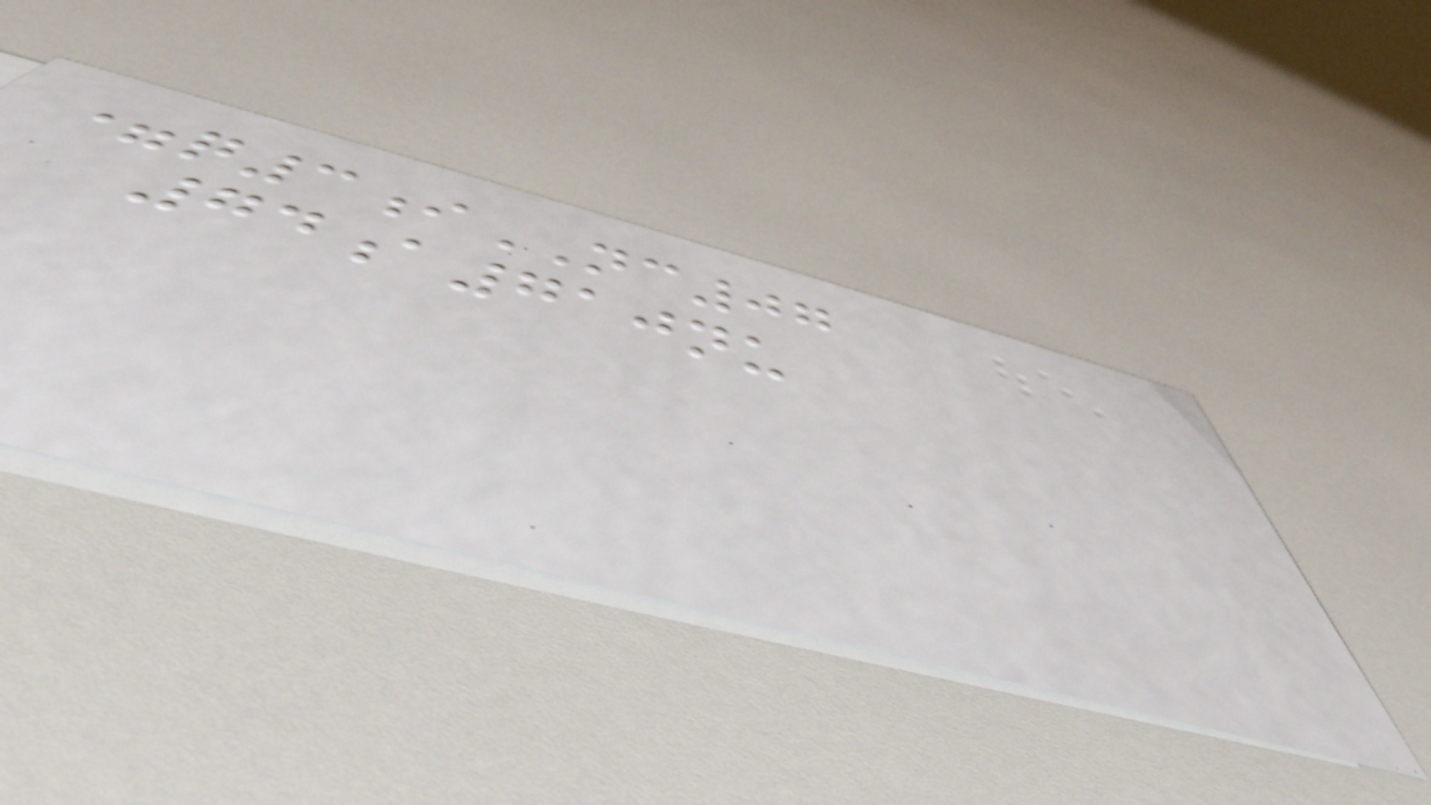=q3iNC07
74a710nu
